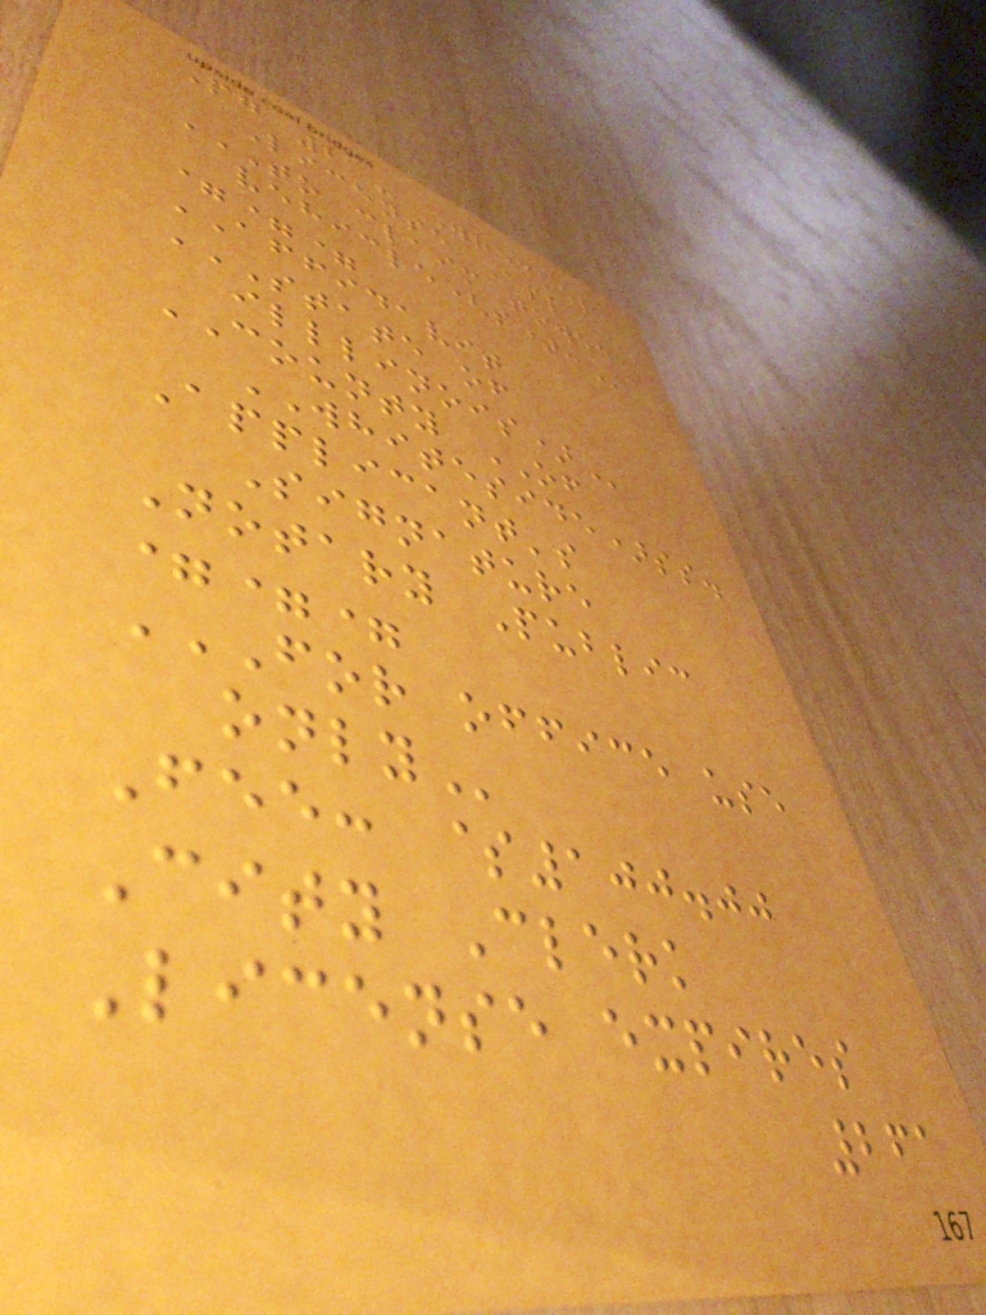Pg 2 - Wrecker
License App
TO CLAIM TOWED
VEHICLE(S):
===
AFFIDAVIT
STATE OF
ILLLINOIS)
COUNTY OF
WHITESIDE)ss.
Applicant's
Signature
Notary Public
===
FOR OFFICE USE
ONLY
Fee: $100.00
City Clerk
License expires
261
